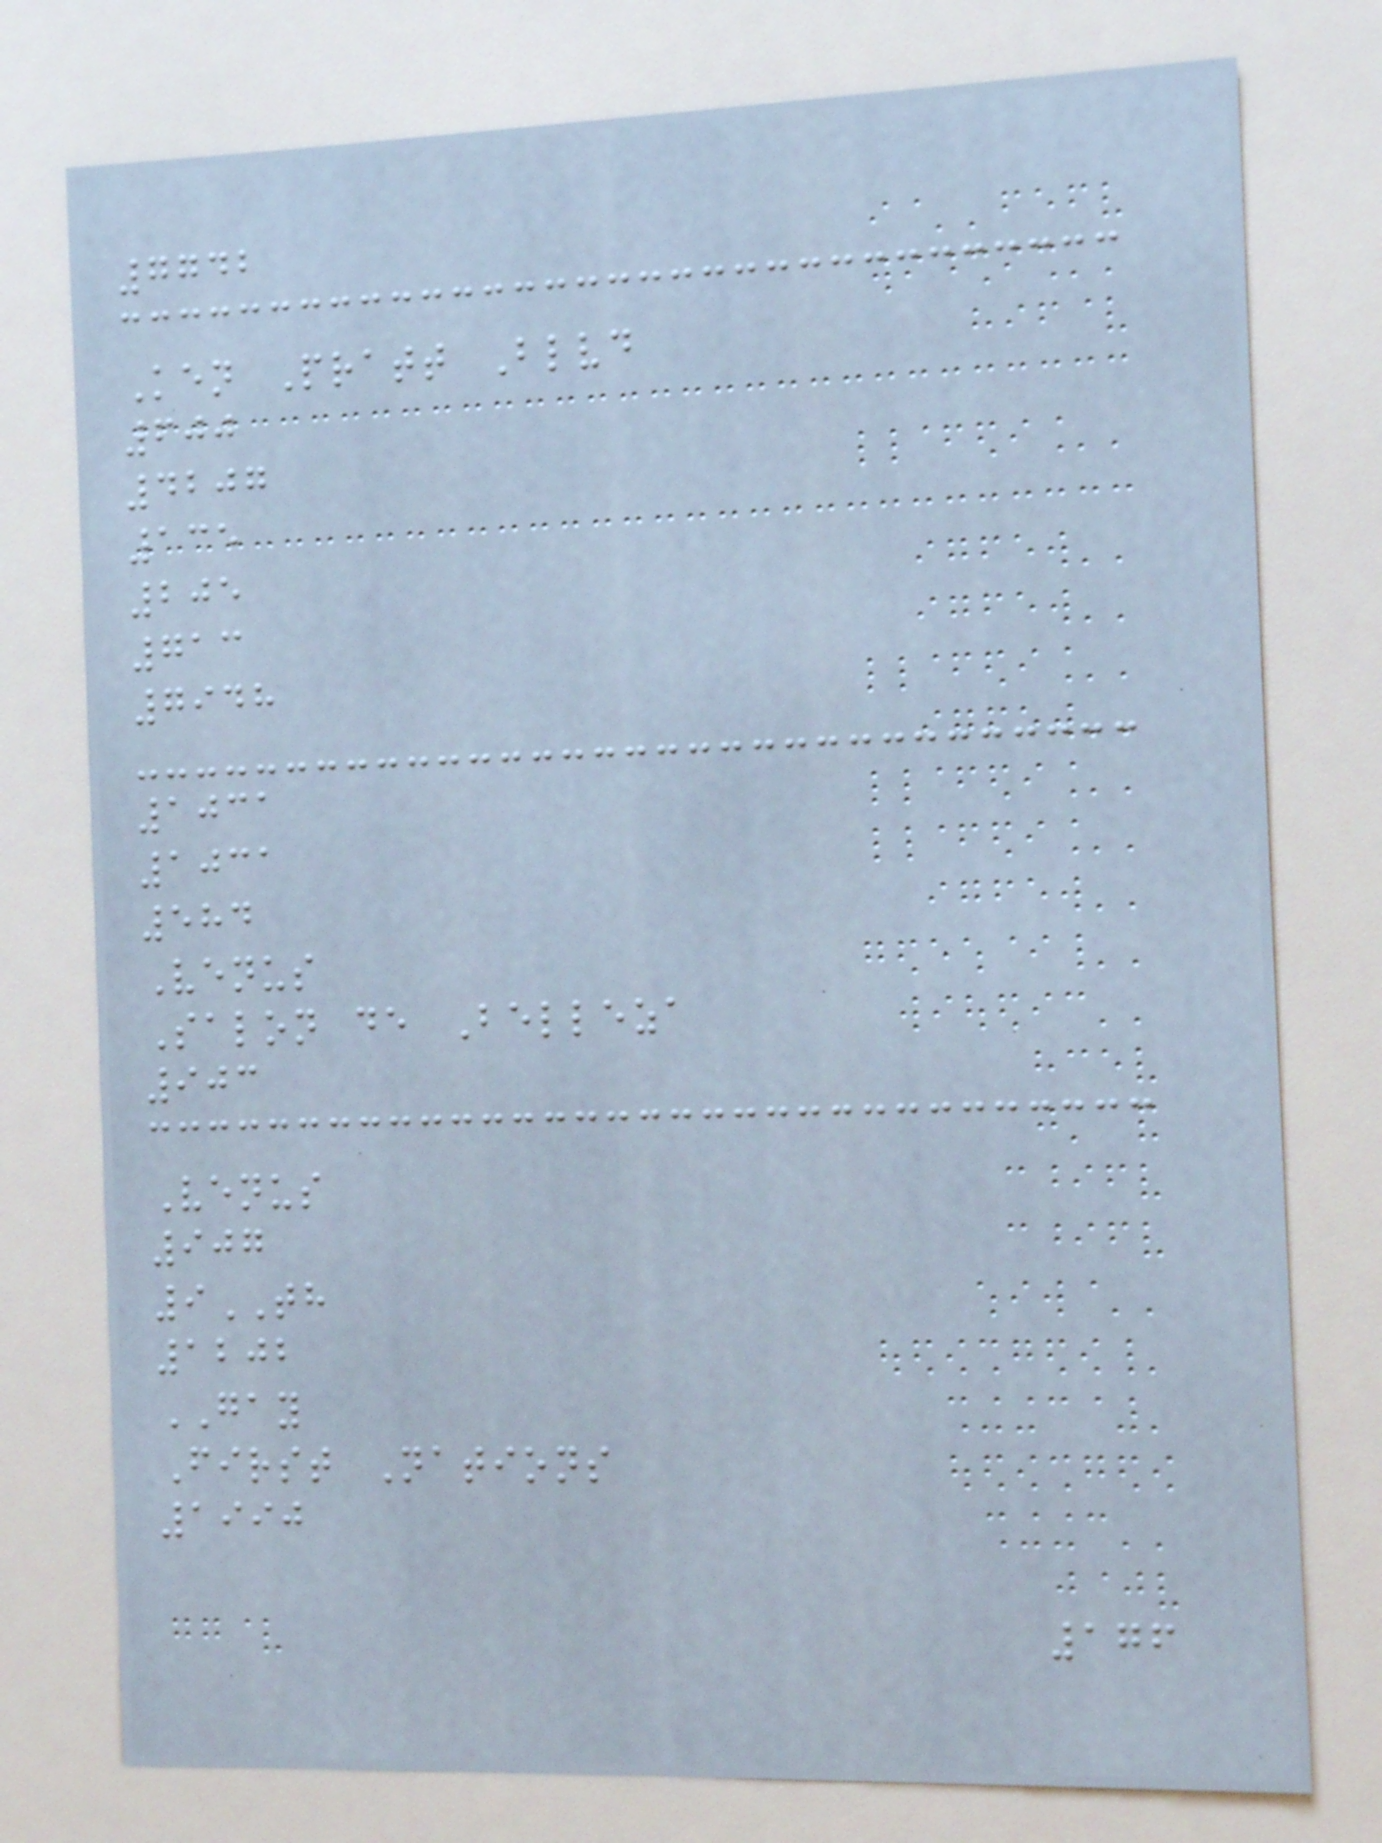7742
Ken Pratt Blvd
600
4207
135
205
713
7948
1031
1031
584
Venus
Salon de Belleza
903
Venus
907
9TH
1202
GAY
First Nations
1990
176
